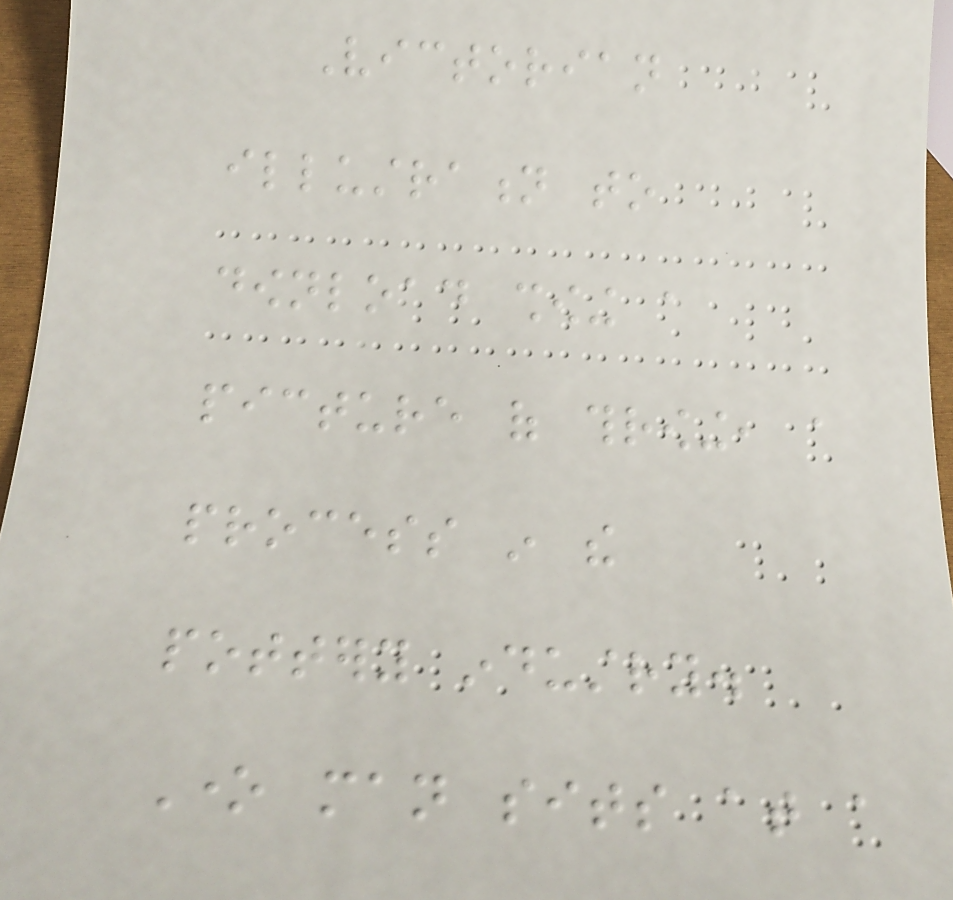Victorian
illustration to
download showing a
picture of throwing, a
process in the
pottery industry.
One man sits at a
